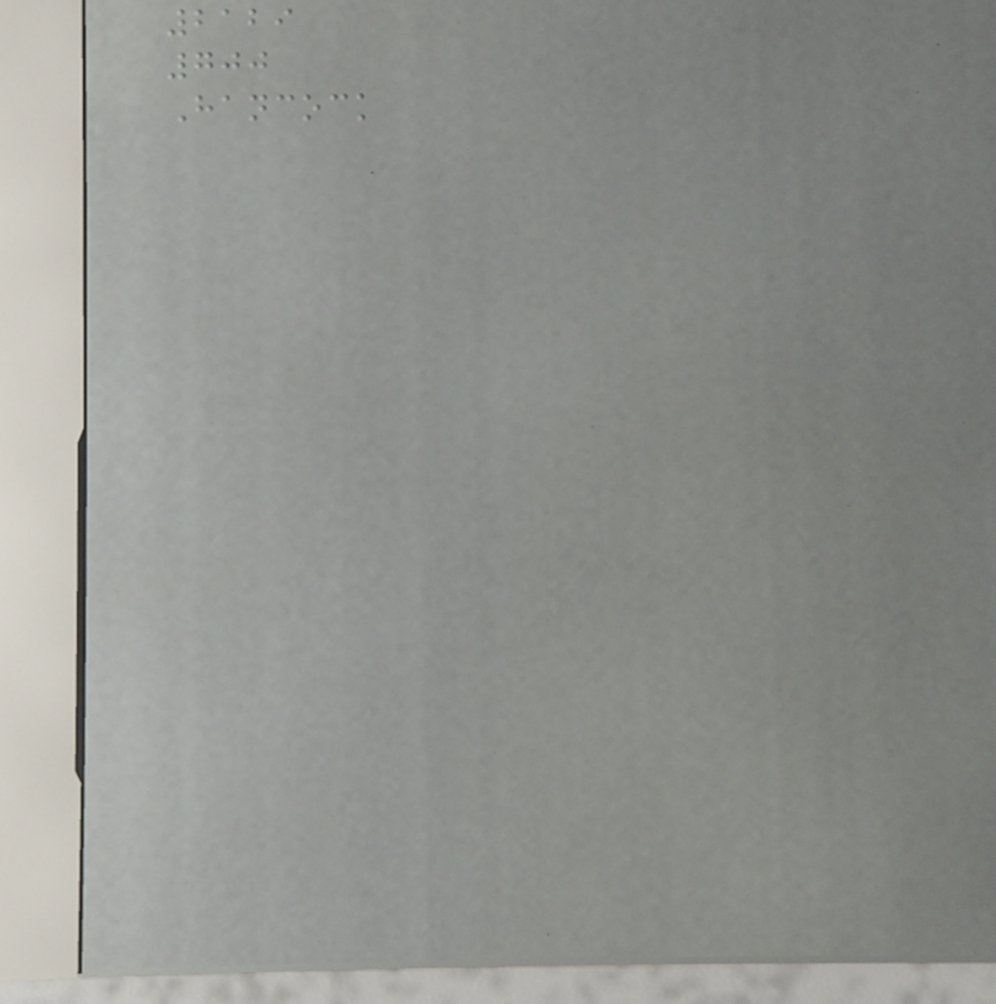2129
700
Hancock
